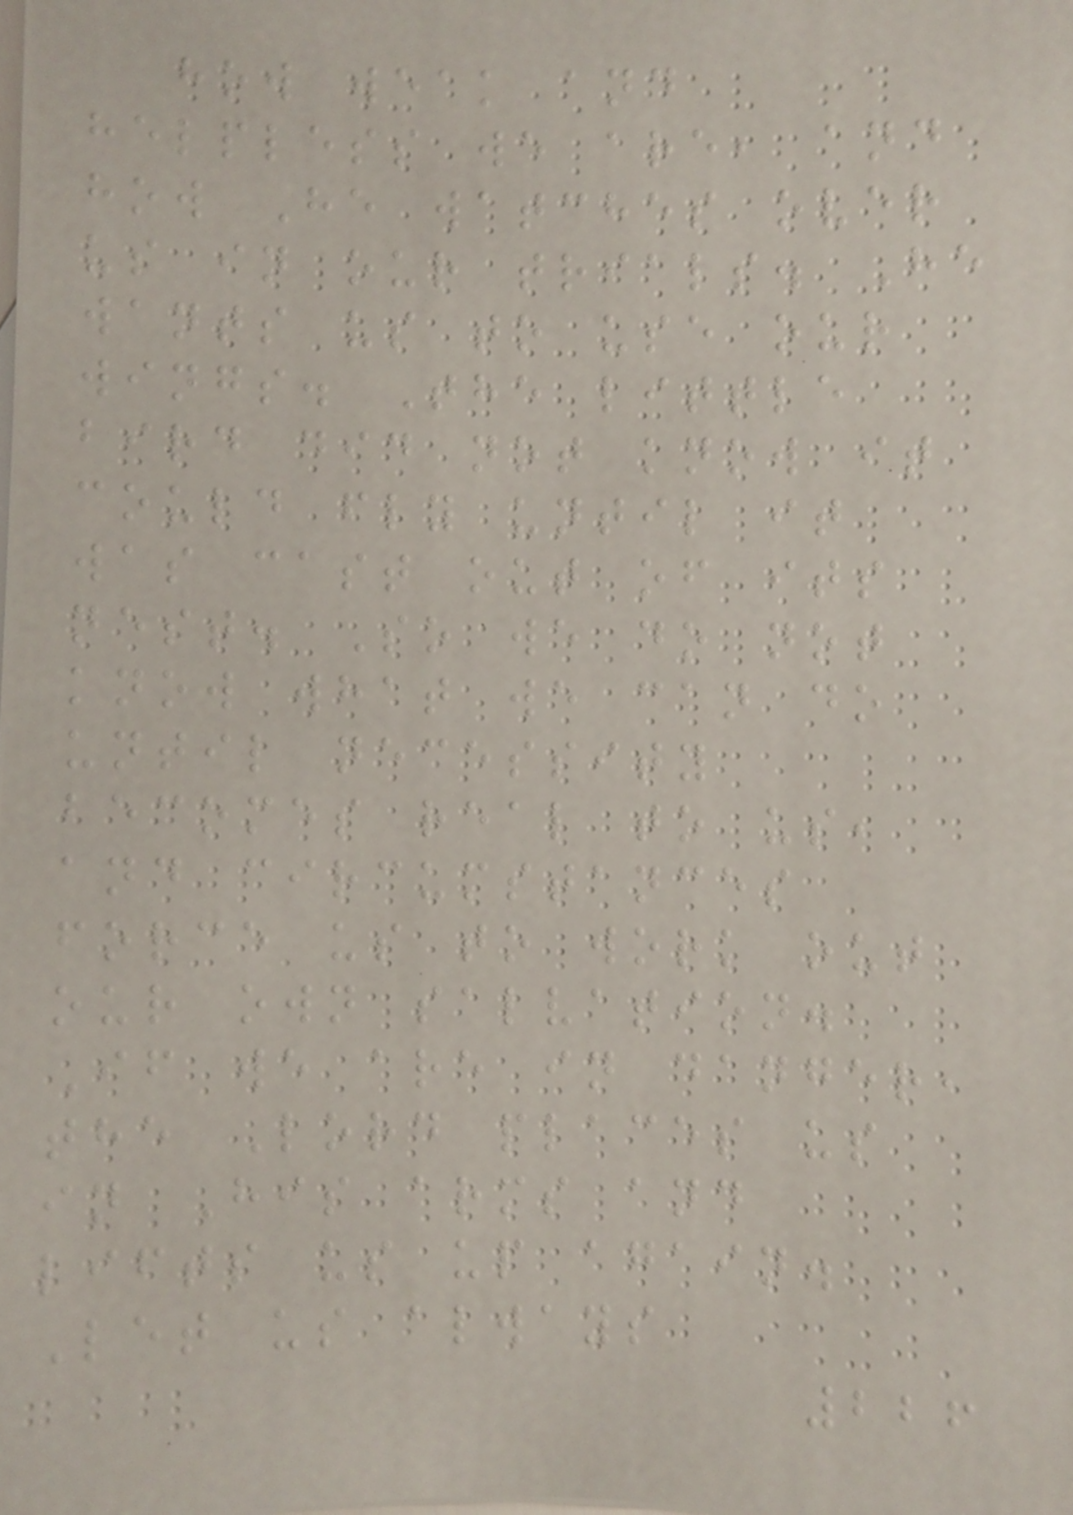how weak and
helpless we are, and
how He watches over
us in our trials. He
wants us to use our
wings. The little
bird did not know it
could fly until it
was cast out of its
nest. So we do not
know what we can do
until necessity
becomes real to us,
and circumstances
force us to work out
our own salvation.
If we are in danger,
the Lord places us
in His arms and
lifts us up again.
Let us always
226
